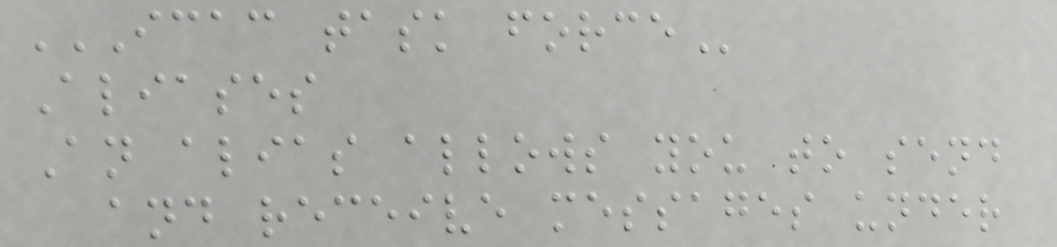ICAC TASK FORCE
Aliases
An alias allows you to send
and receive messages under
